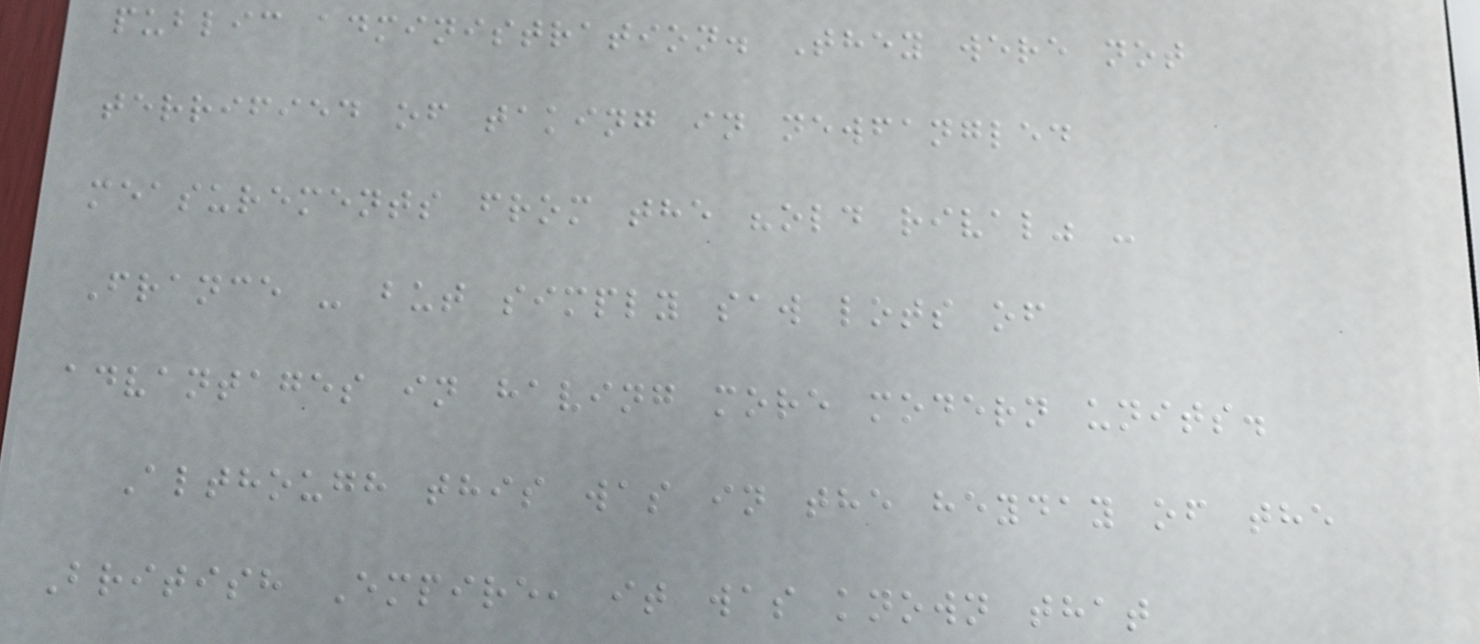public administration. They were not
terrified of taking in newfangled
measurements from the "old rival" -
France - but simply saw lots of
advantages in having more modern units.
Although this was in the heyday of the
British Empire, it was known that
